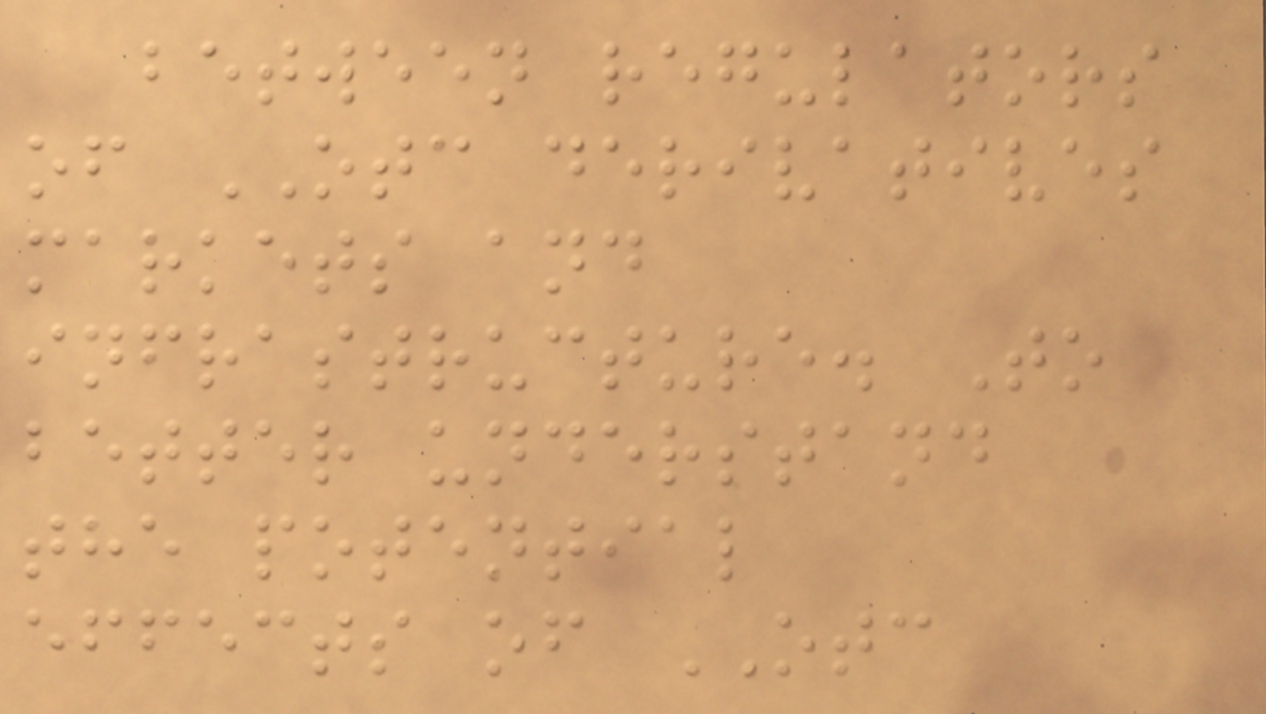between regulators
of OTC derivatives
markets and
infrastructure. To
better understand
the potential
effects of OTC
